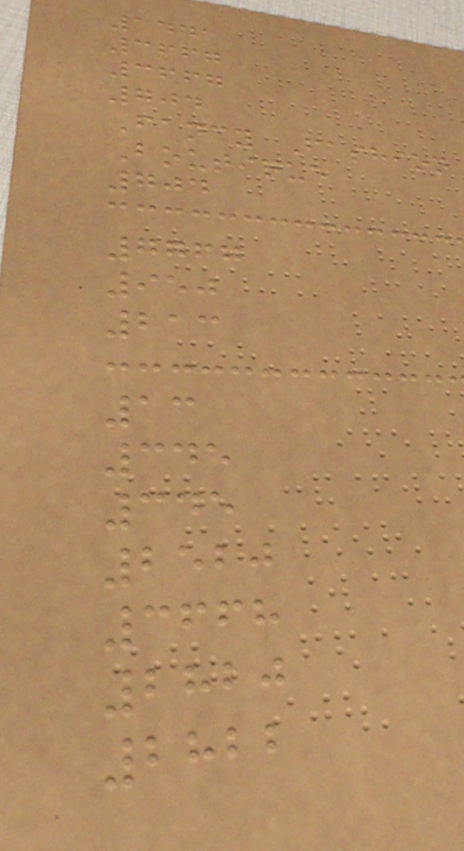1441
3667
3667
704
Fancy Fashion
Boutique
704
7767
950
213
13
345
345
2520
3668
2820
2822
